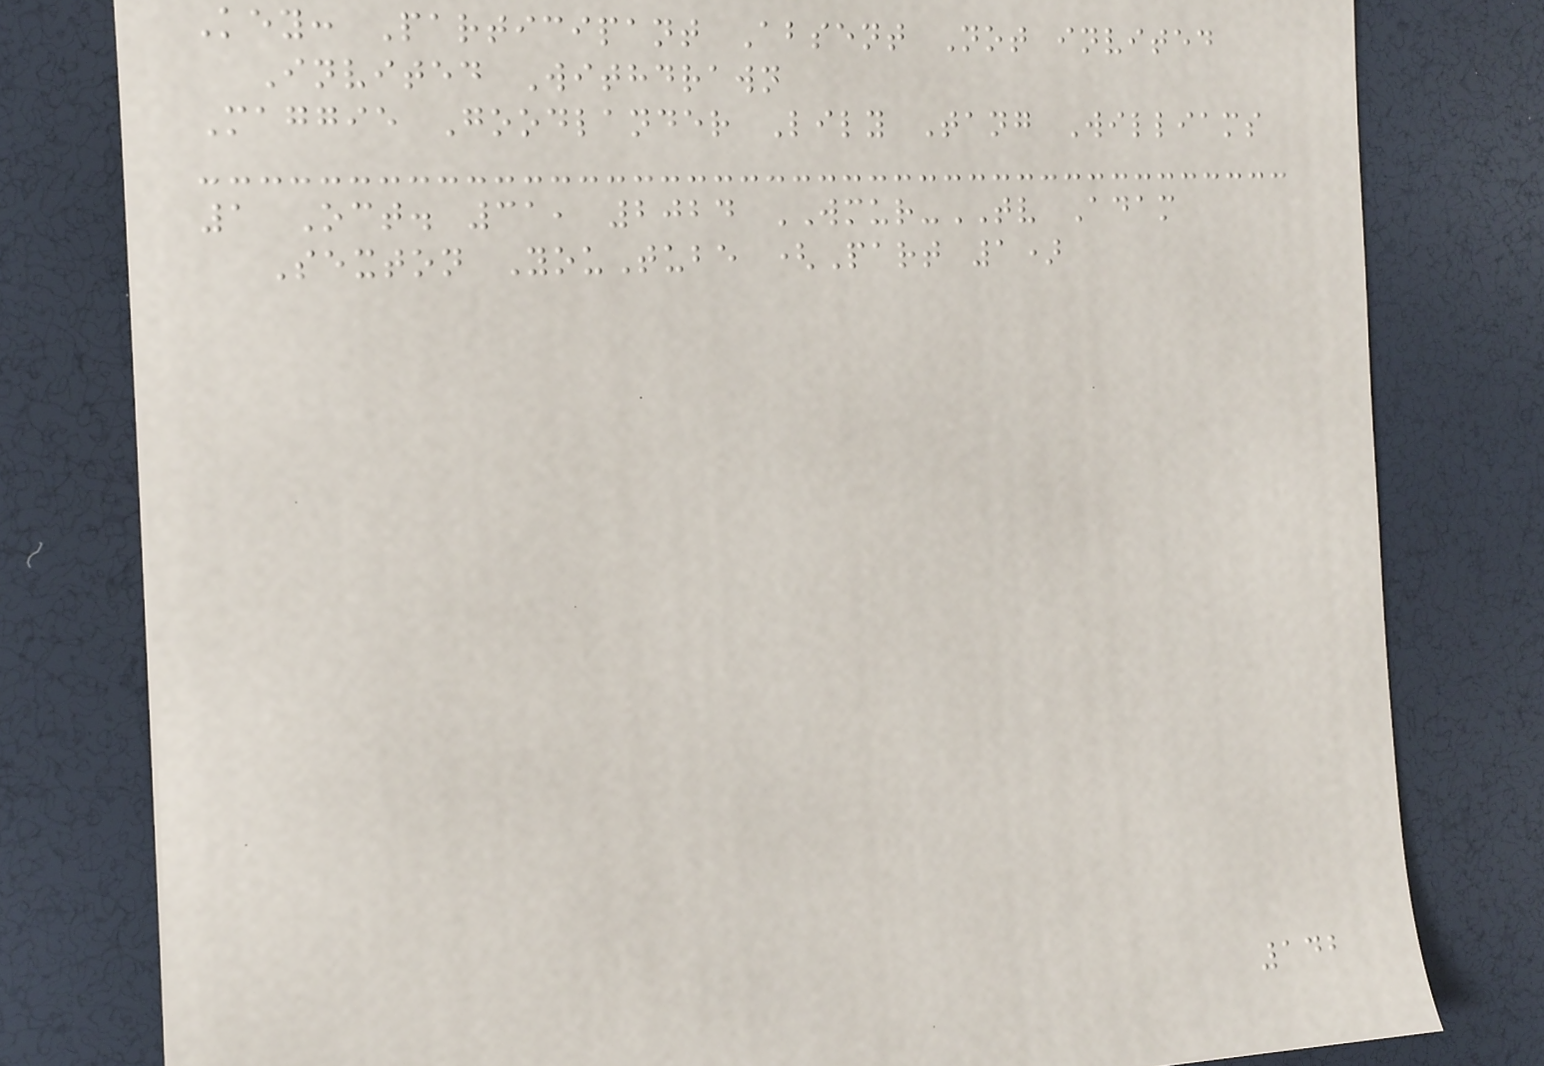Key: Participant Absent Not invited
Invited Withdrawn
Maggie Goodlander Lily Tang Williams
1 Oct. 31, 2024 WMUR-TV Adam
Sexton YouTube (Part 1)
142
